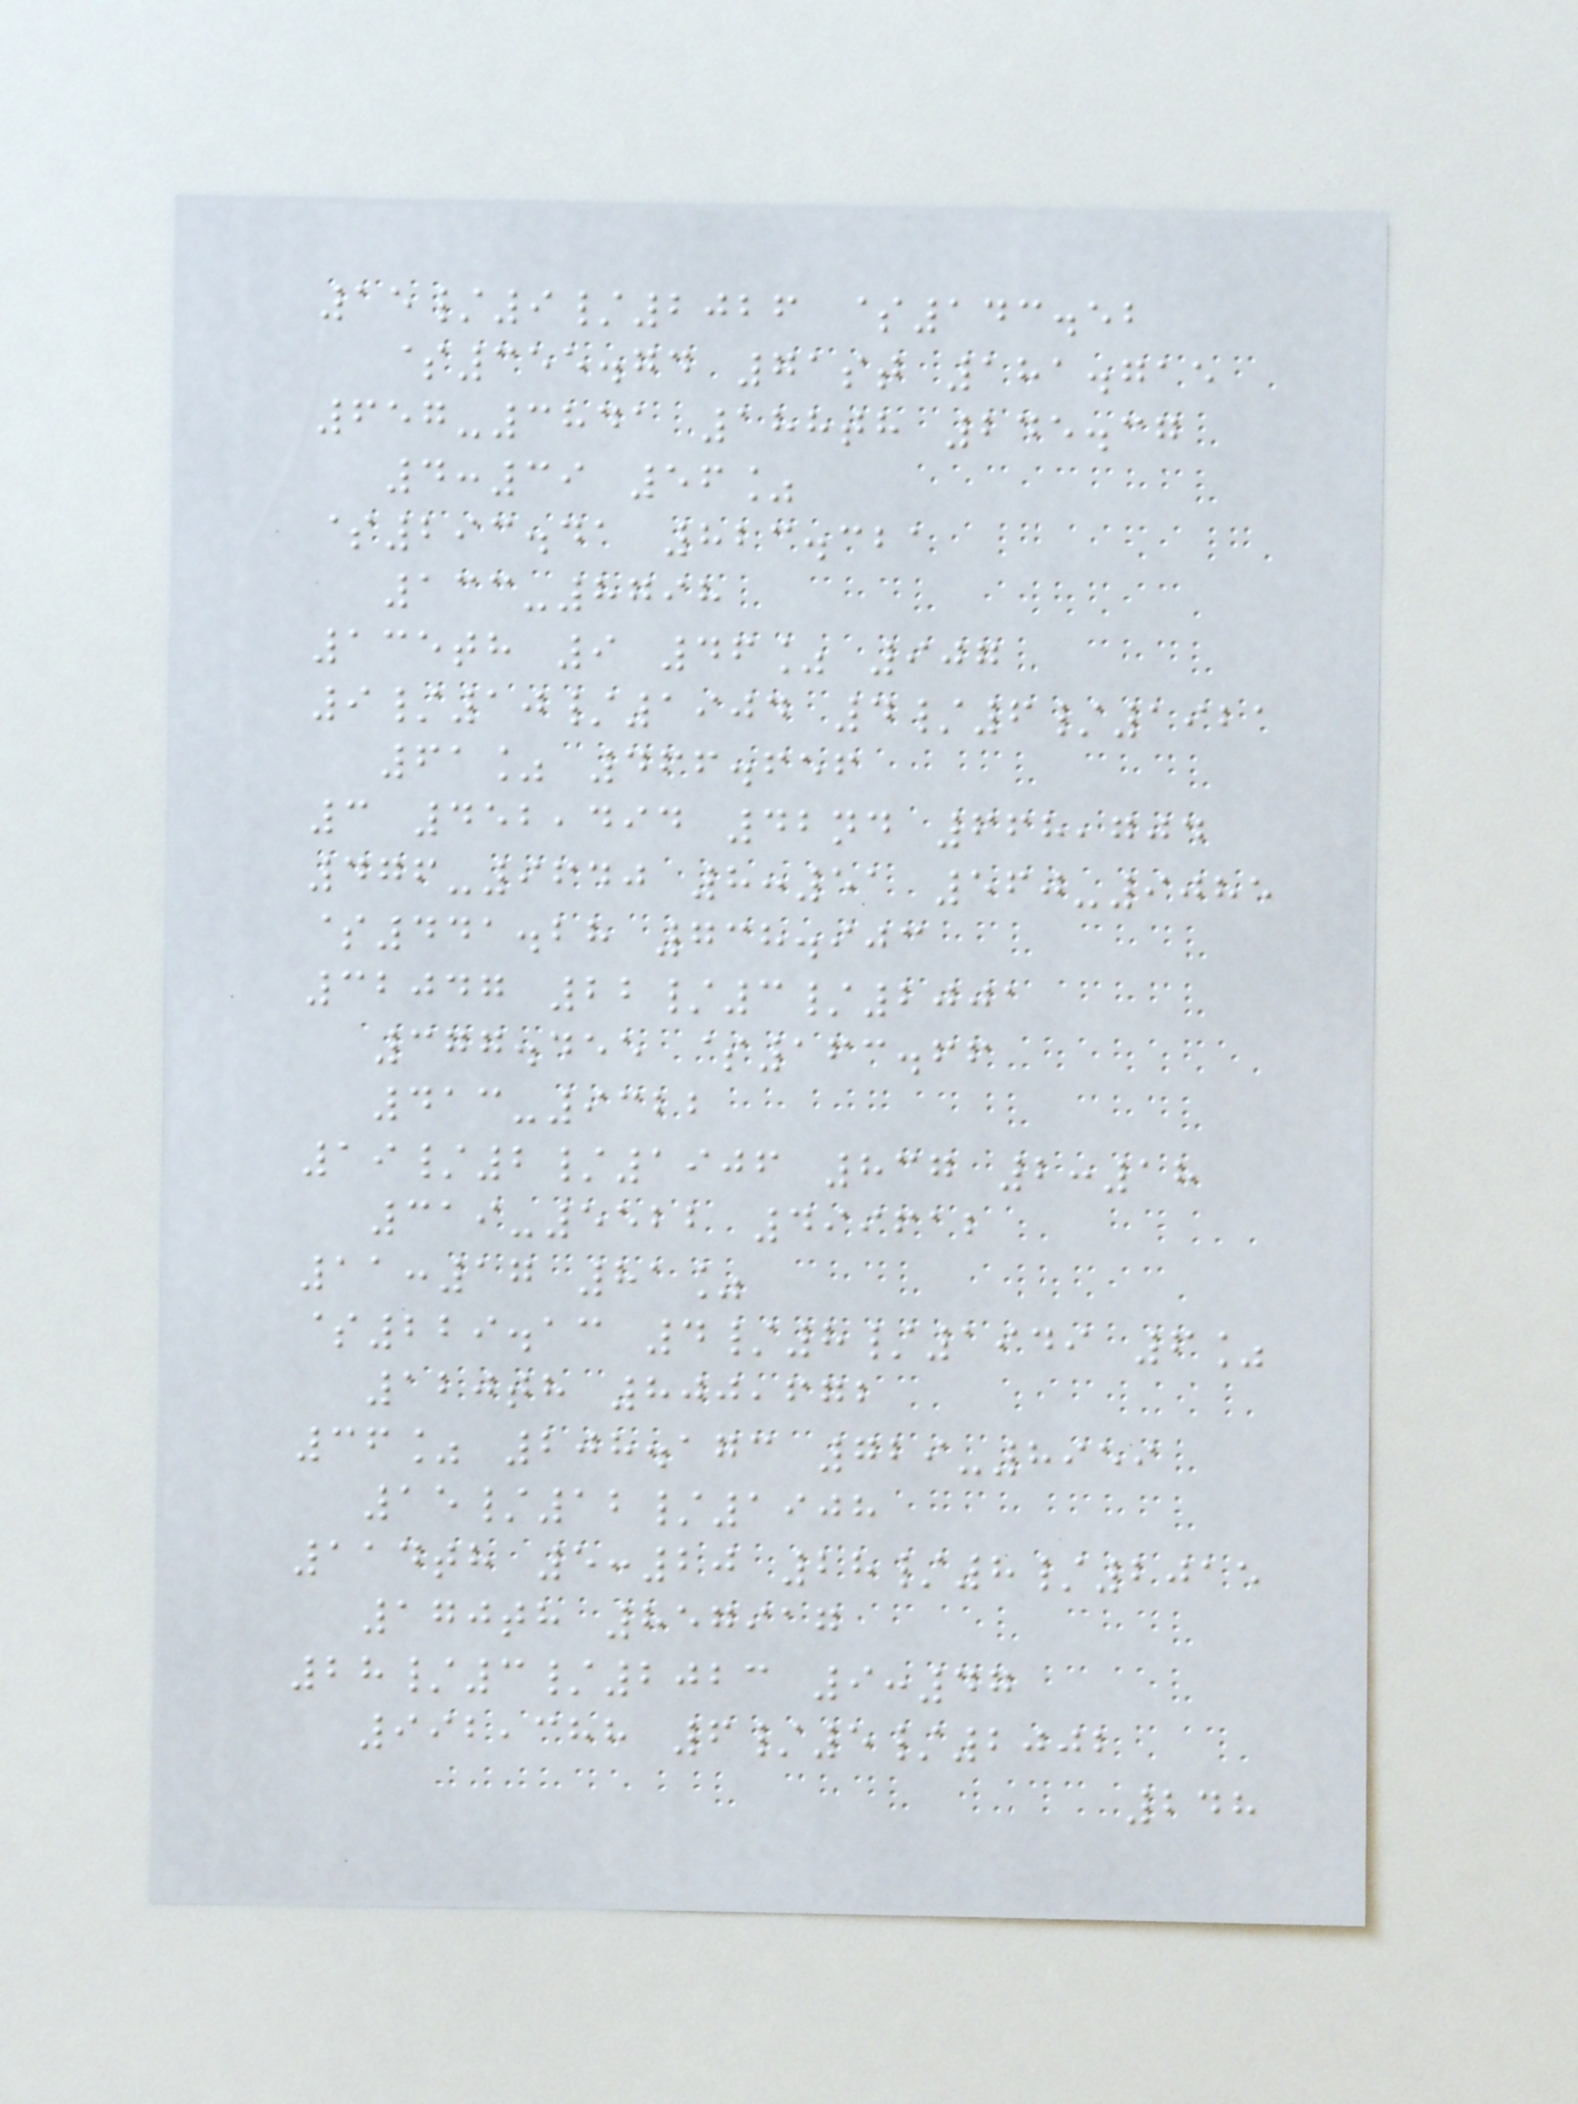15/9/2026 $143.52
$355.74 71st 181.715
657-3841 188th 245.37
4:39 56%
$293.41 823.321
133-8798
135th 9 46% 907
9/10/1904 4/6/1921
61% 466.656
3 452,494 42nd 668,704
476-9640 8:51 560-9085
$441.28 738.903
32047 22/3/2001
377.455 $163.66
413-9322
19/2/1906 837 2:18
319-5522 499612
11:17 81%
$229.13 4/8/1949 6%
120th 800,672
36% 208.173 729-8959
15/12/1908
114th 5:20 28/8/2015
170th 857917
28/3/2023 9:47
992,388 6/5/2002
248
